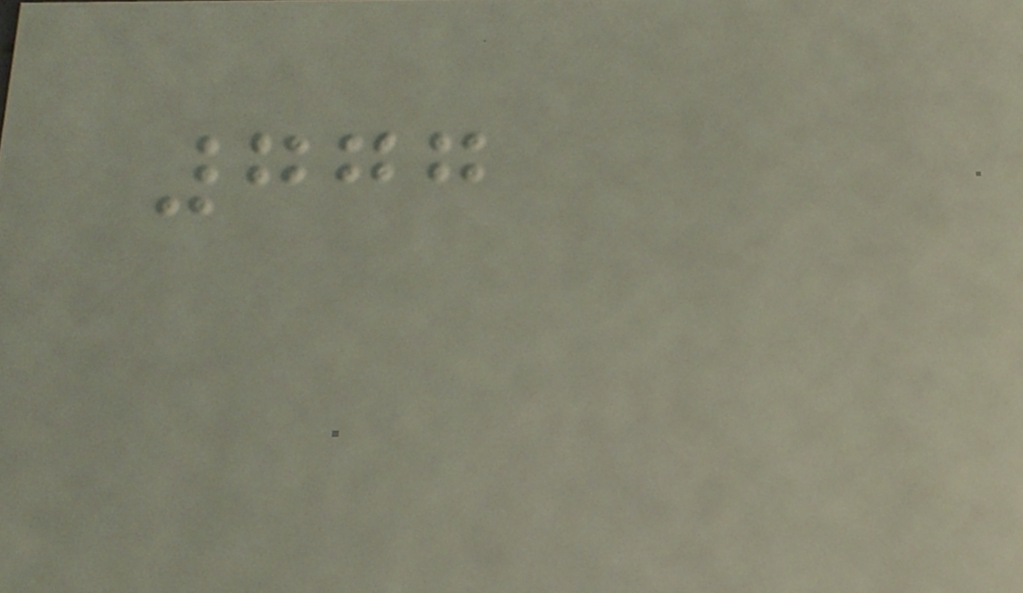777
